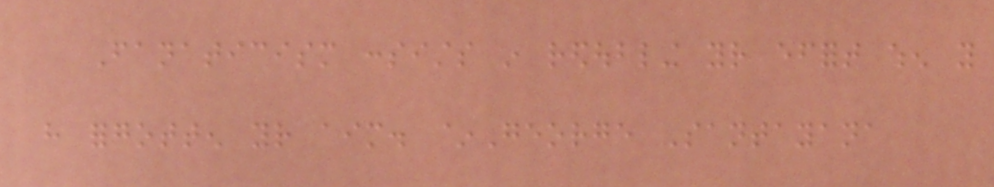Fanaticism consists in redoubling your effort when you
have forgotten your aim. ~George Santayana
